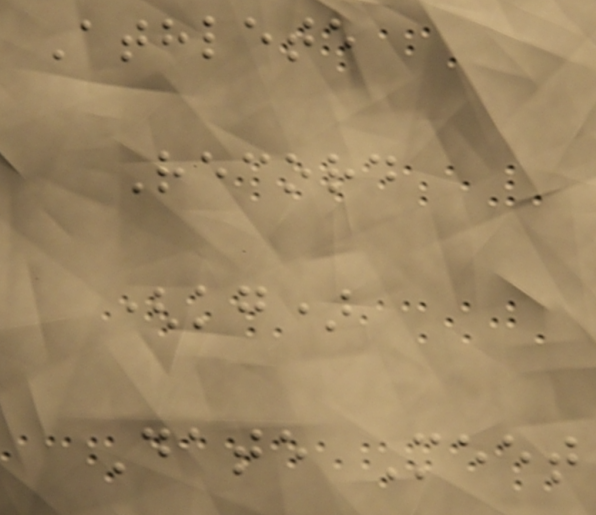Athlete
Record
(kg)
Date Meet
